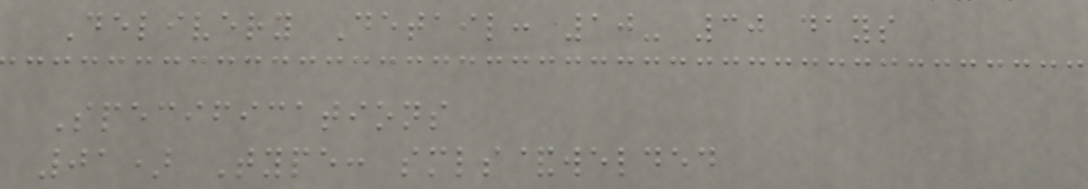Delivery Detail: 10- 30 days
Specifications
01) Type: smls&welded
